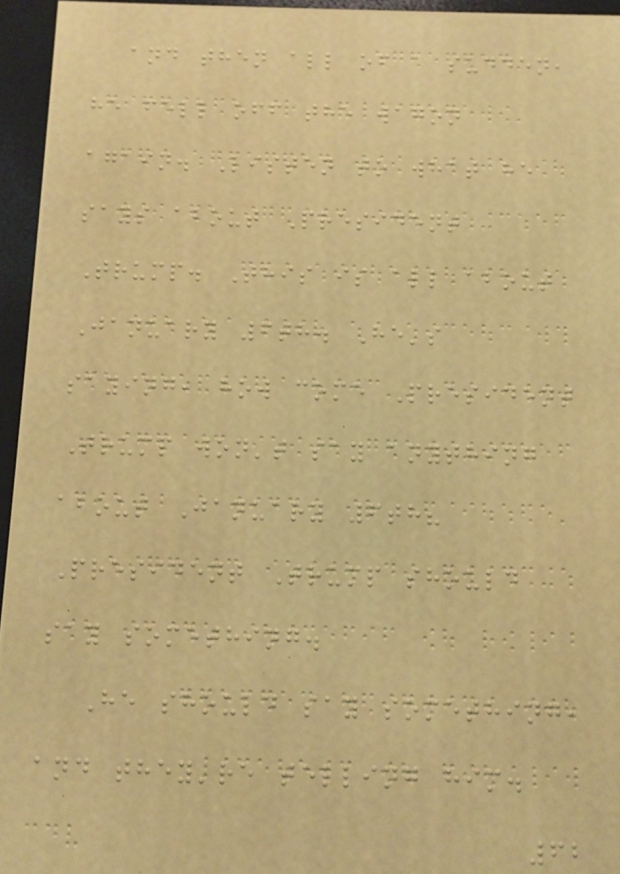and then all of a sudden,
he fell off the wagon
again. Listen to what he
says about President
Trump. This is all about
January 6th. He's
saying, how come President
Trump won't say anything
about January 6th?
President Trump should
say something.
He should say something,
and they're telling him.
62
